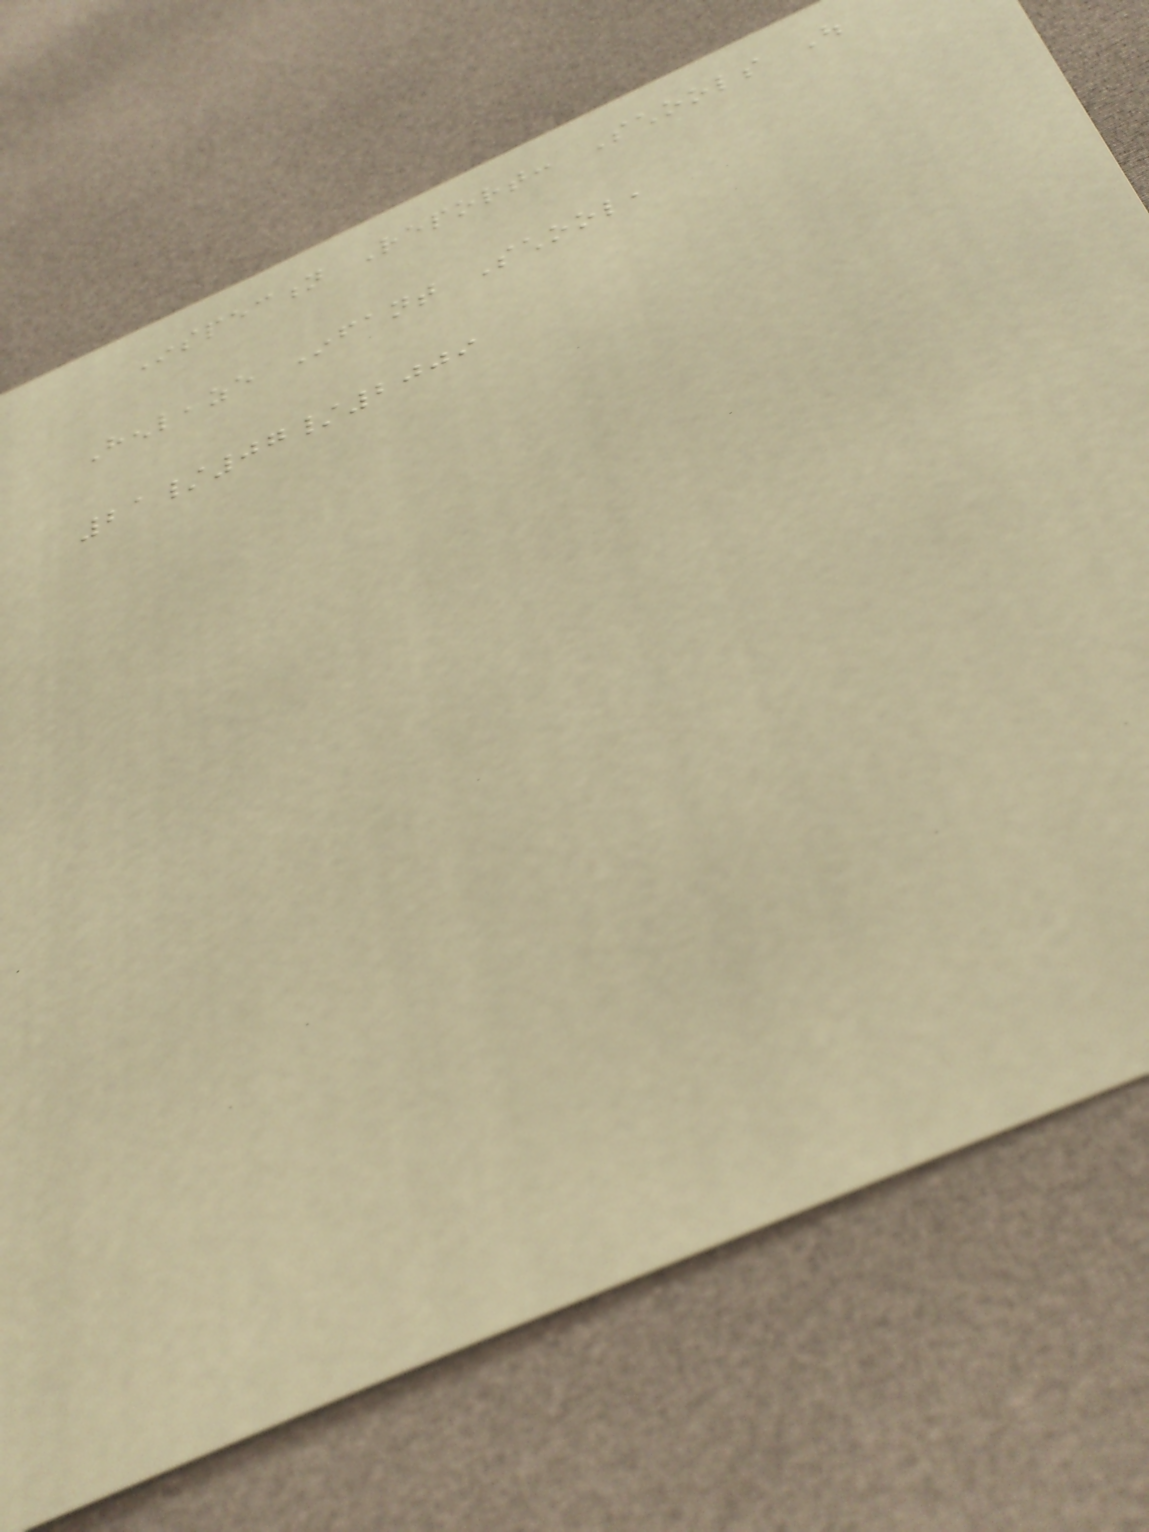Inspection Report: Schools Out
Henleaze Infant School,
21/07/2009
